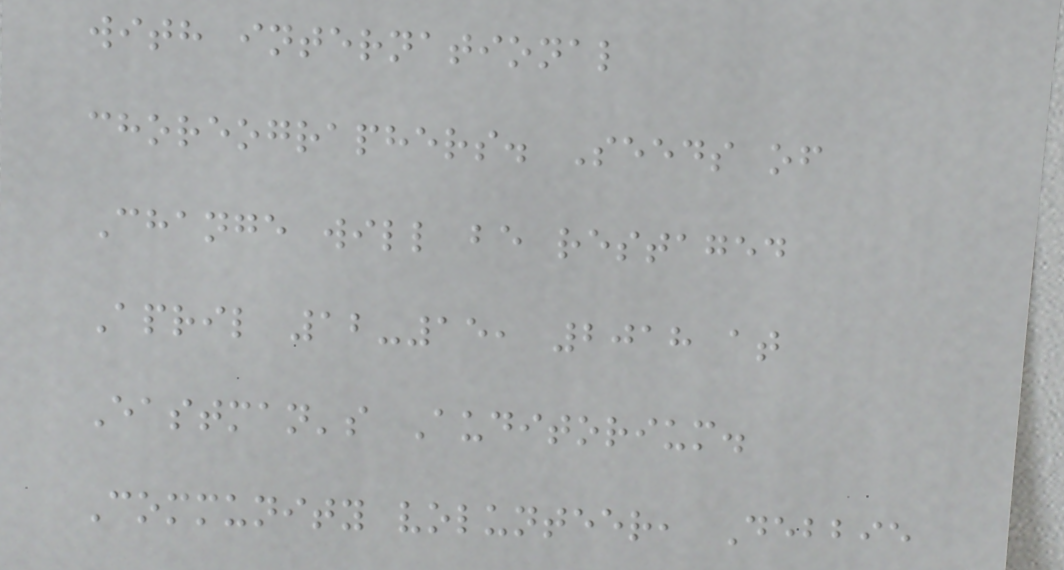with international
choreographers. Seeds of
Change will be restaged
April 12-15, 2018 at
Eastman's Auditorium.
Community volunteer, Debbie
